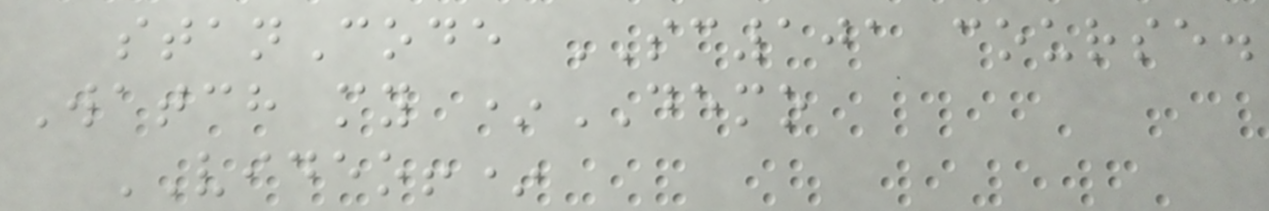stanCode SC101 course.
Watch my *DEMO
VIDEO!*
